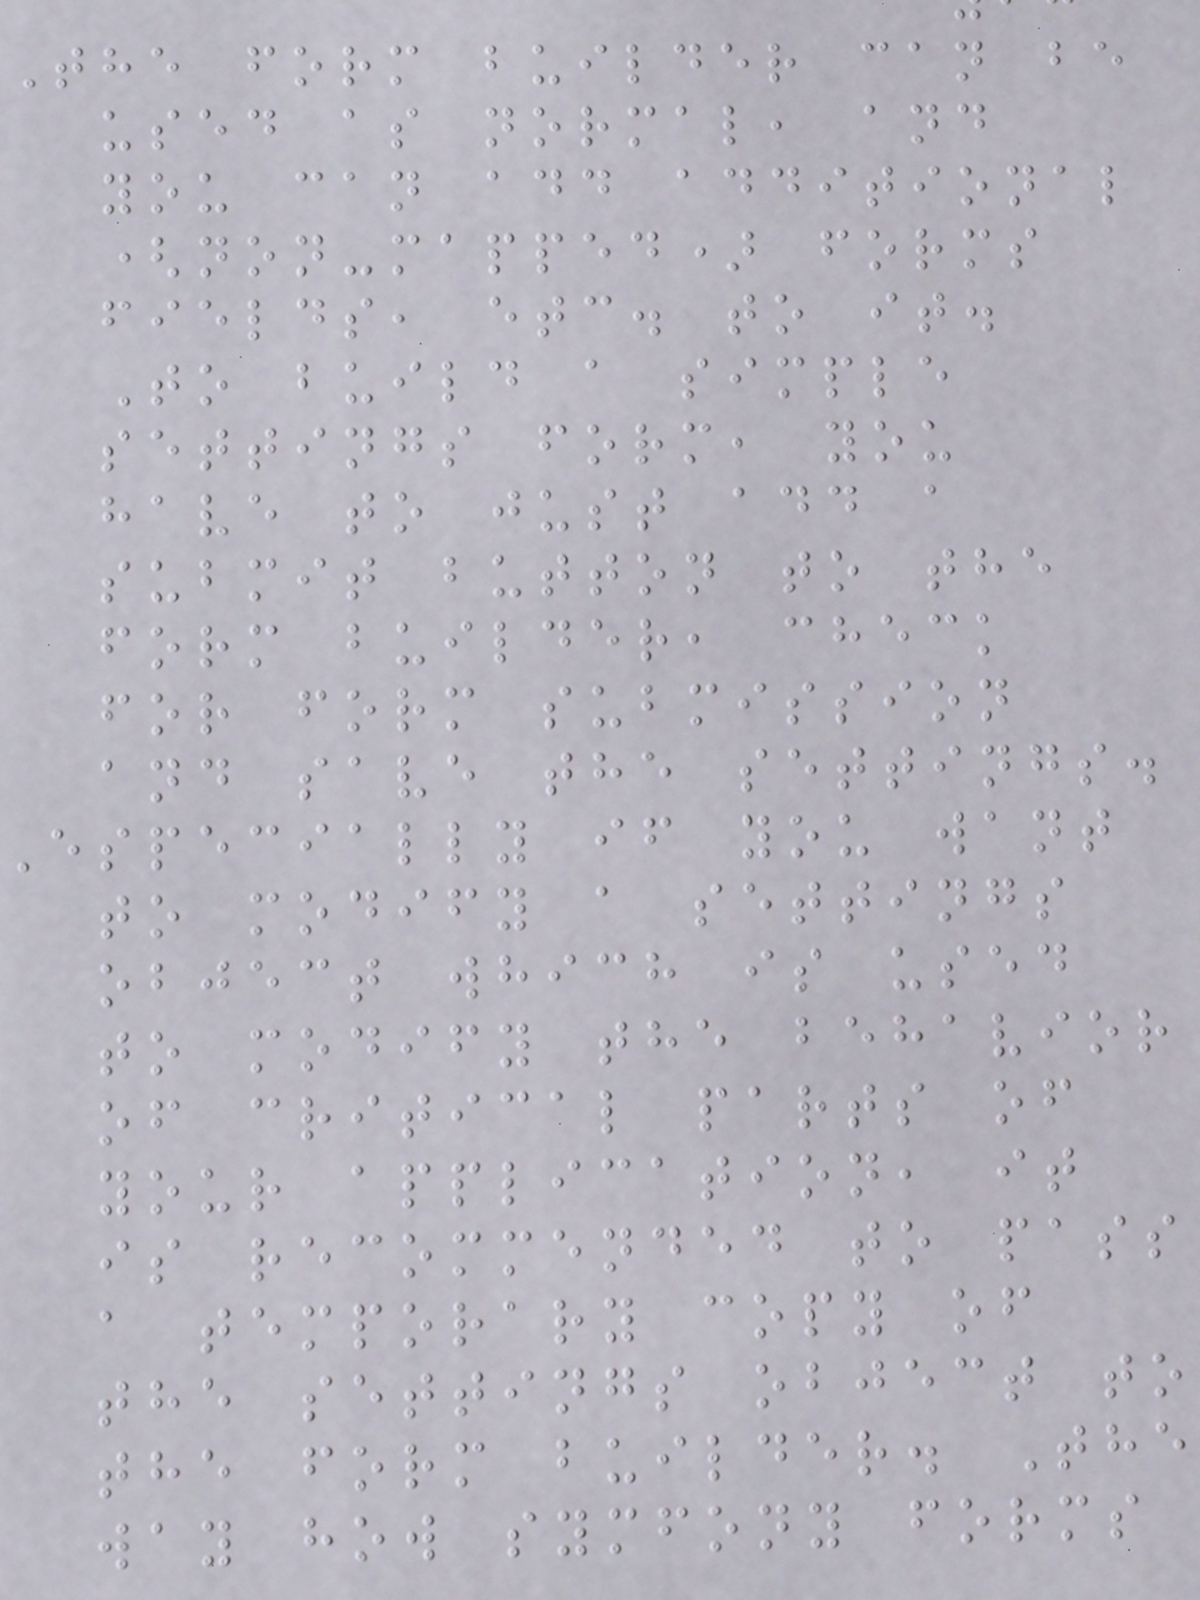The form builder can be
used as normal, and
you can add additional
(non-mapped) forms
fields, etc. to it.
To build a simple
settings form, you
have to just add a
submit button to the
form builder, check
for form submission
and save the settings.
especially if you want
to modify a settings
object which is used
to modify the behavior
of critical parts of
your application, it
is recommended to pass
a temporary copy of
the settings object to
the form builder. The
way how symfony forms
